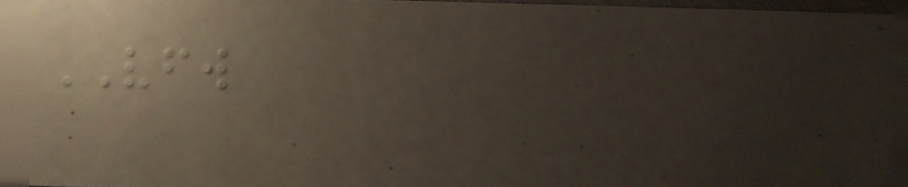VFW
